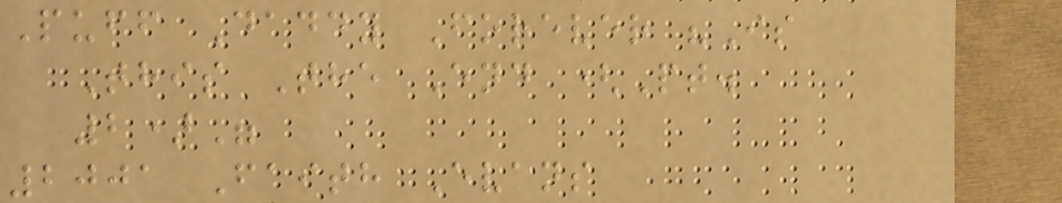Puff Daddy Forever "Is
This The End (Pt.
2)"
2001 Faith Evans
